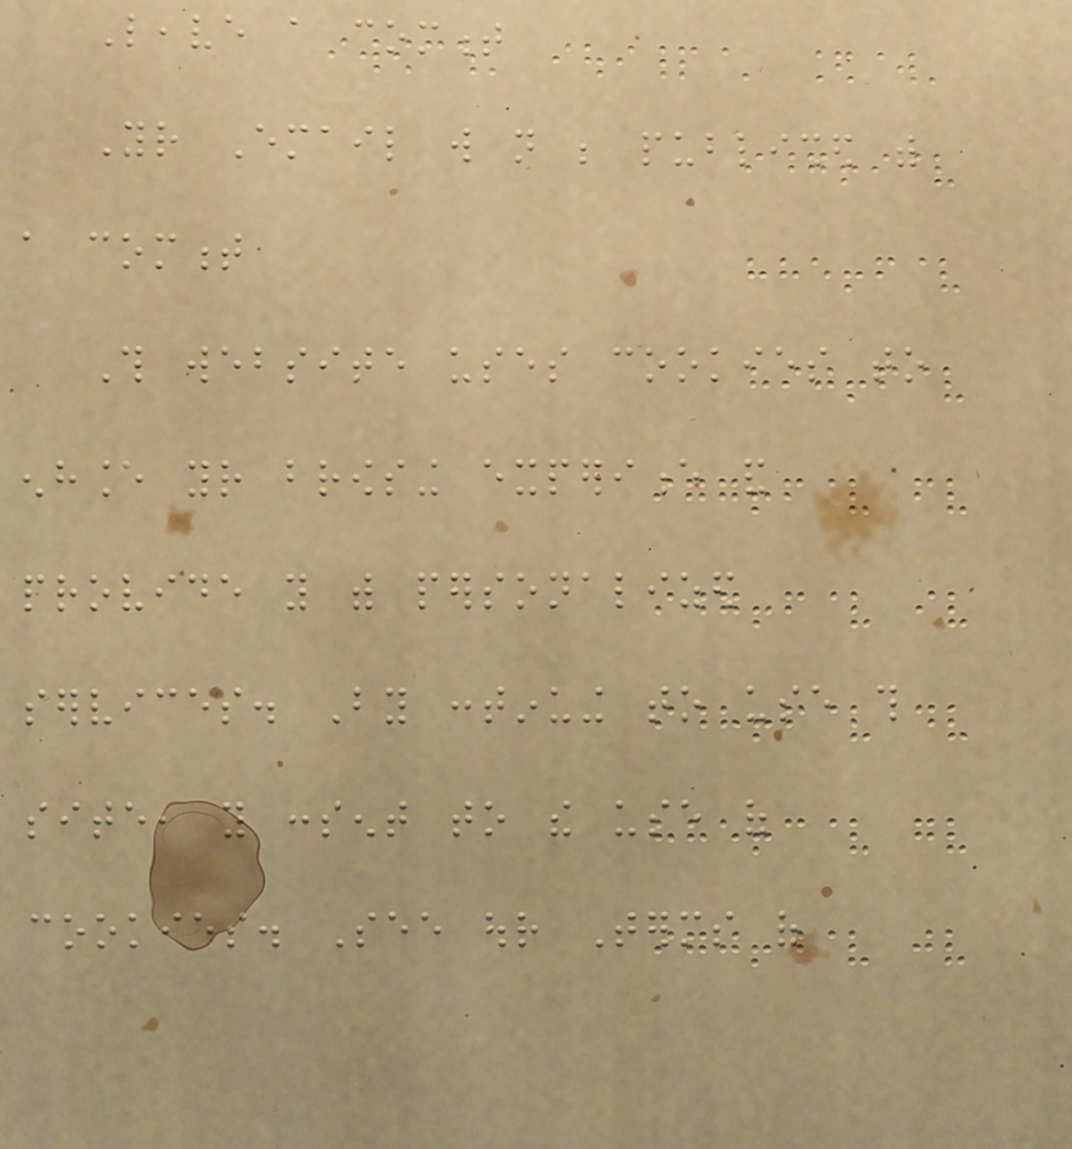Leave a comment
Your Email will not be published with
a comment
This website uses cookies to
enhance your browsing experience and
provide you with personalized
services. By continuing to use this
site, you consent to the use of
cookies. See our Terms of
